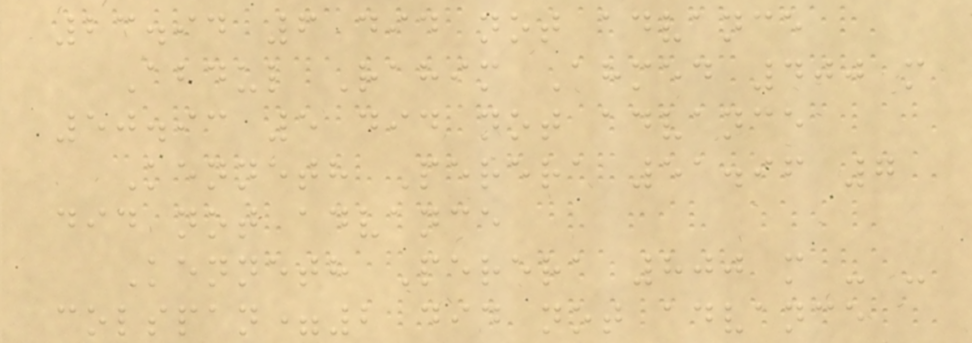23.94 6 did not advance
Abdul Rahim Ahmed 400 m
50.93 5 did not advance
Kenneth Perera 51.96 7
did not advance
Kenneth Perera 800 m - -
colspan=2 did not advance
